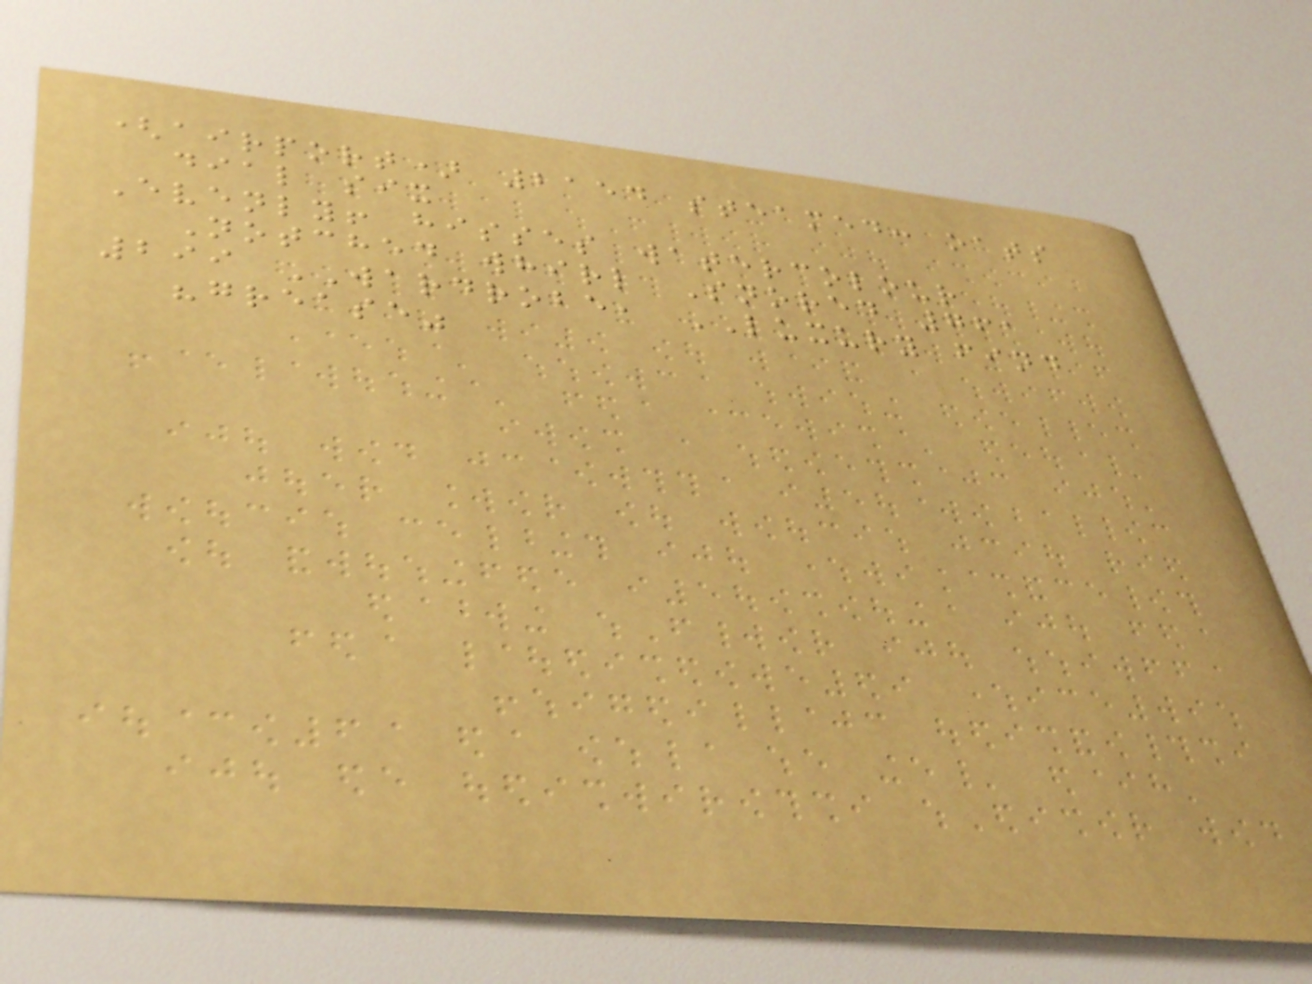(airport) 2154 steamed: oats
dial six
Evenly! hisses watercolour
Notched whirl Snored 761
299 WARDROBE, LUXURY find
"grease"
